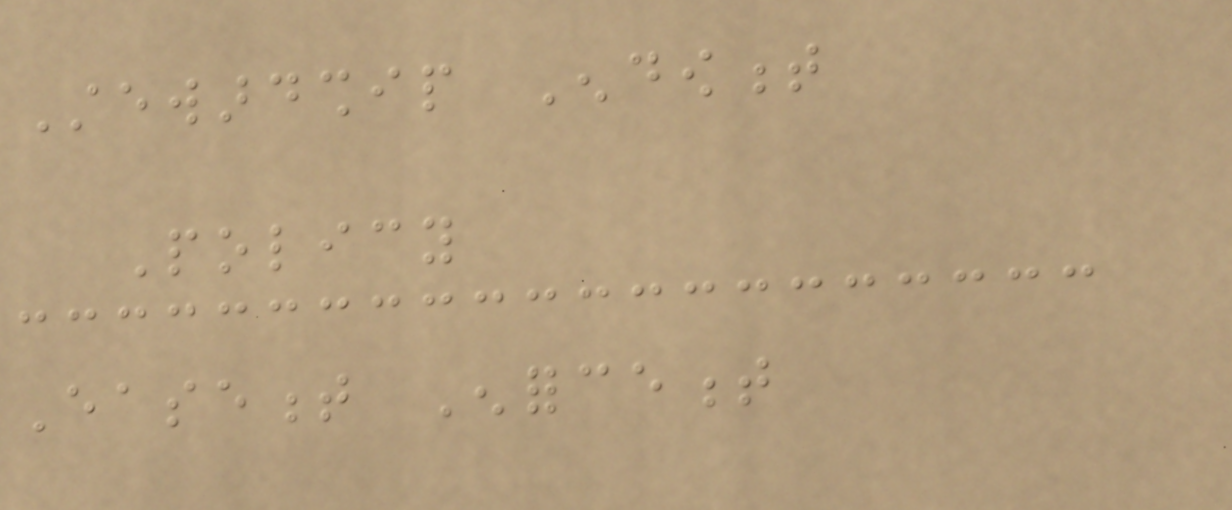Stewardship Endowment
Policy
Easement Enforcement
